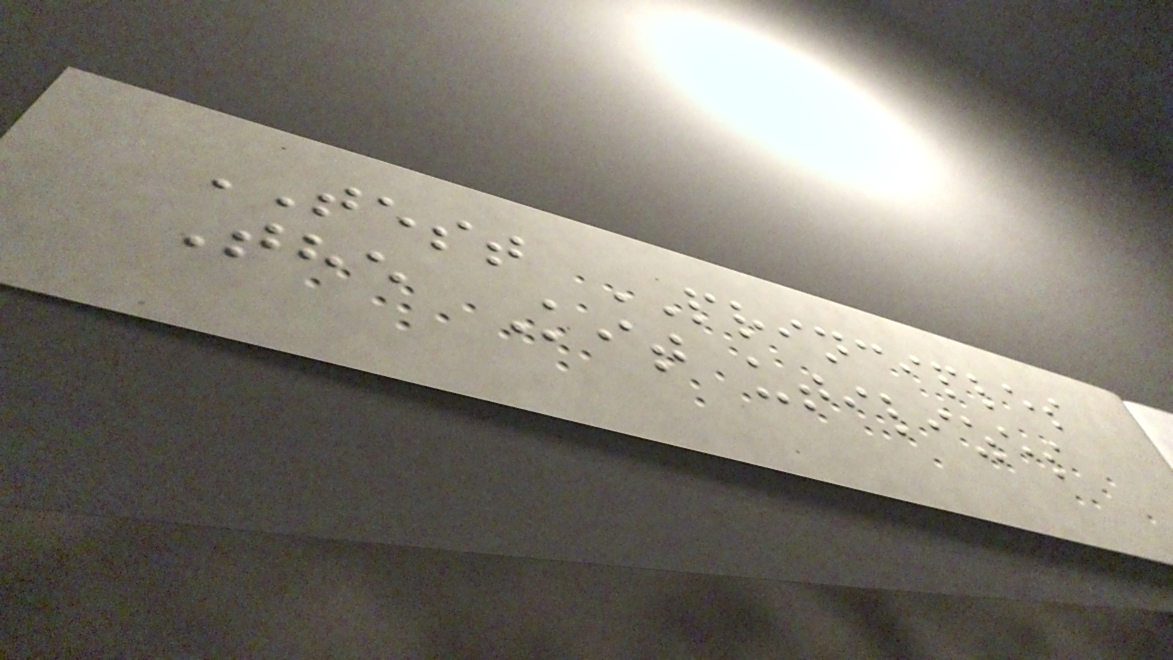TEST PRINCIPLES
The Kit utilizes
